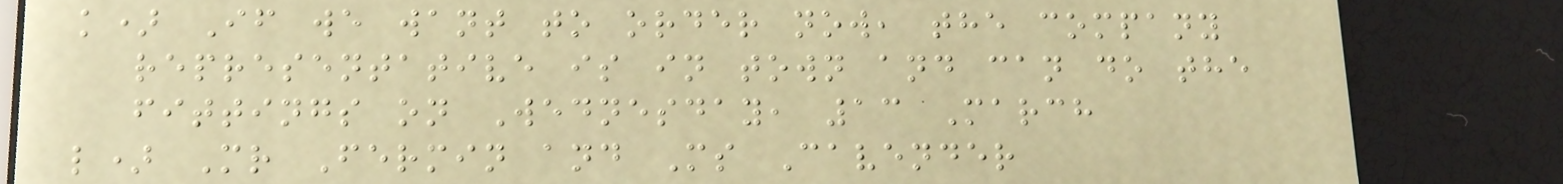k) If we want to order now, the company
representative is in town and can do the
fittings on Wednesday, 13 March
l) Mr Fermin and Ms Cavender
